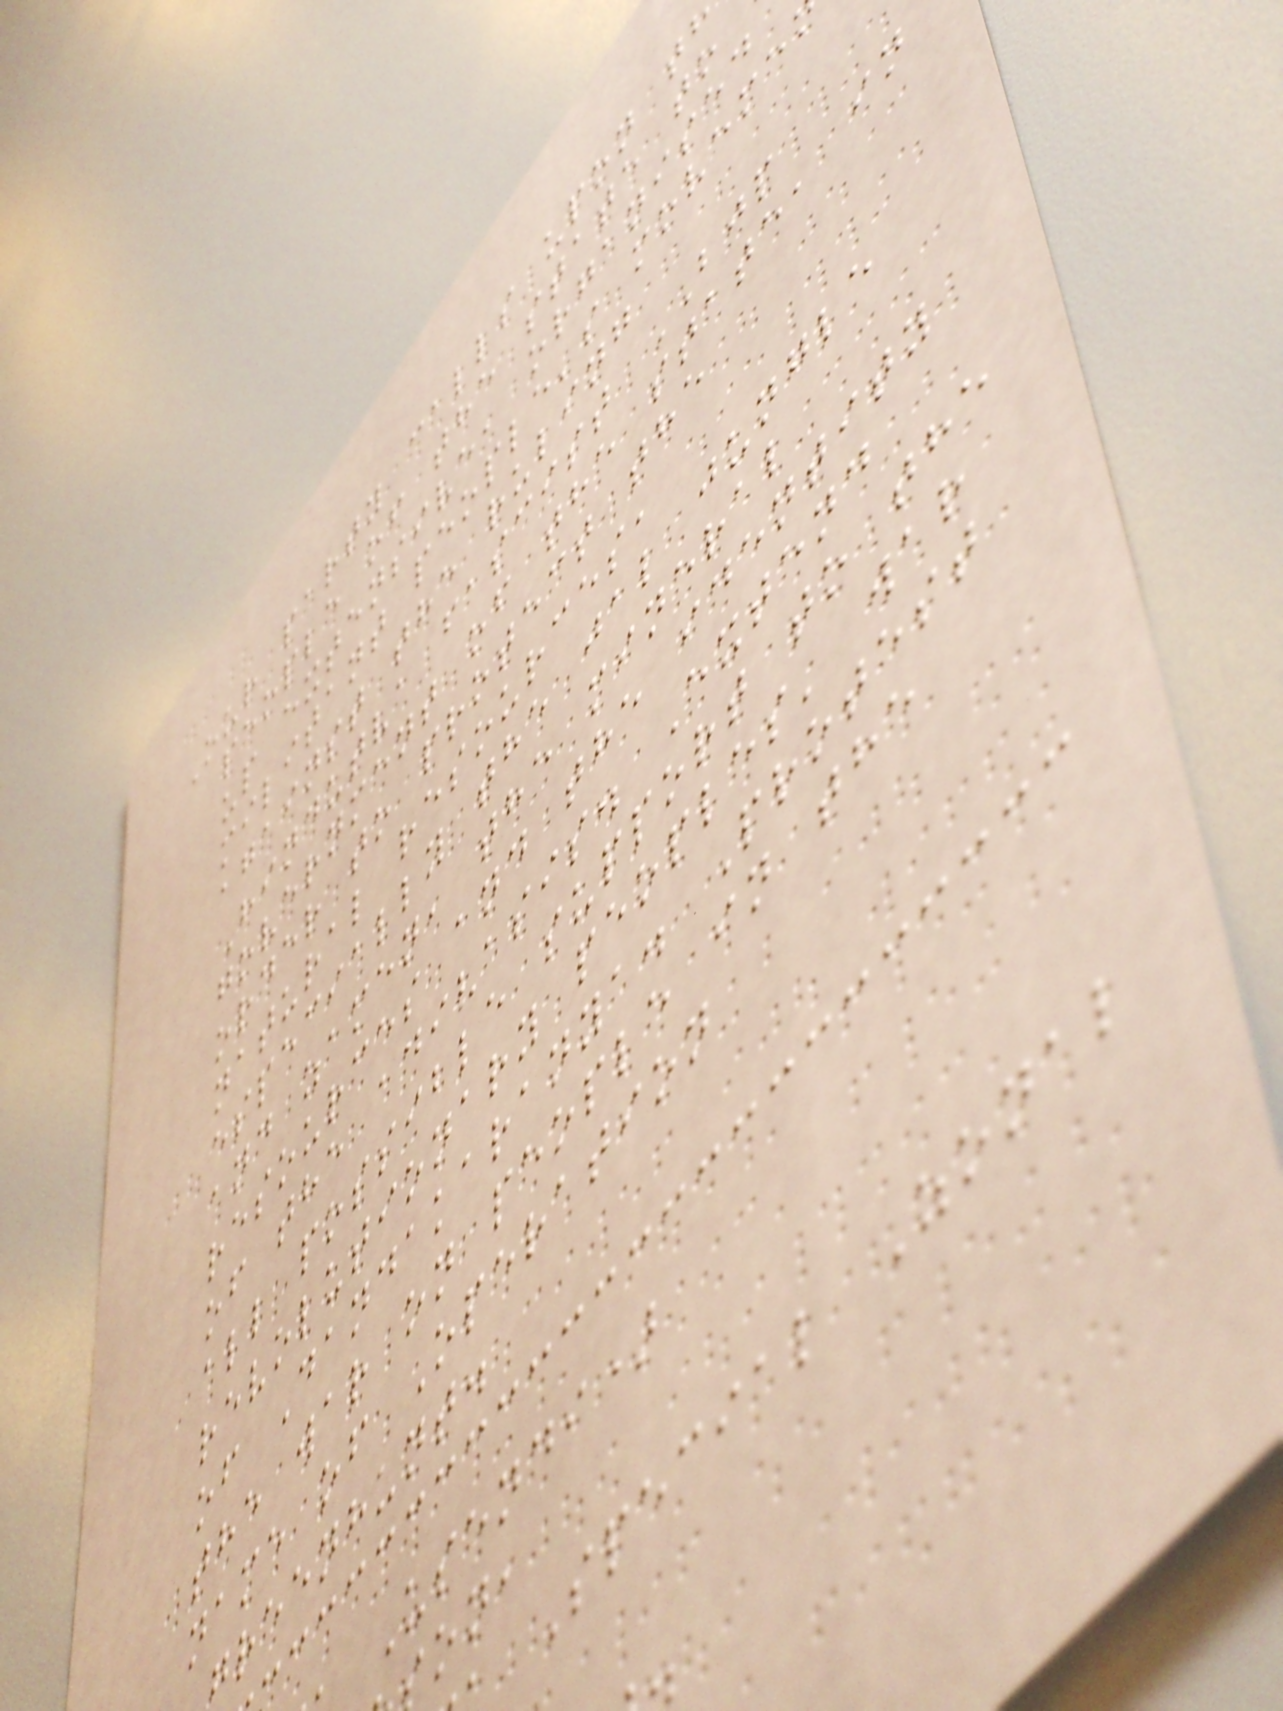Our party calls upon t
people of the state to
up extensive, organised
militant people's moveme
against the ruling
Hindutva fascist BJP
government of the state, in
order to protect the
natural resources,
especially the jal jungle
and zamen, the mineral
resources and the identity
of the adivasis. Extend
all possible support to the
revolutionary peoples' war
of Dandakaranya. Protest
the war on people in the
name of Operation
reenhunt.
Usendi)
Special Zonal
